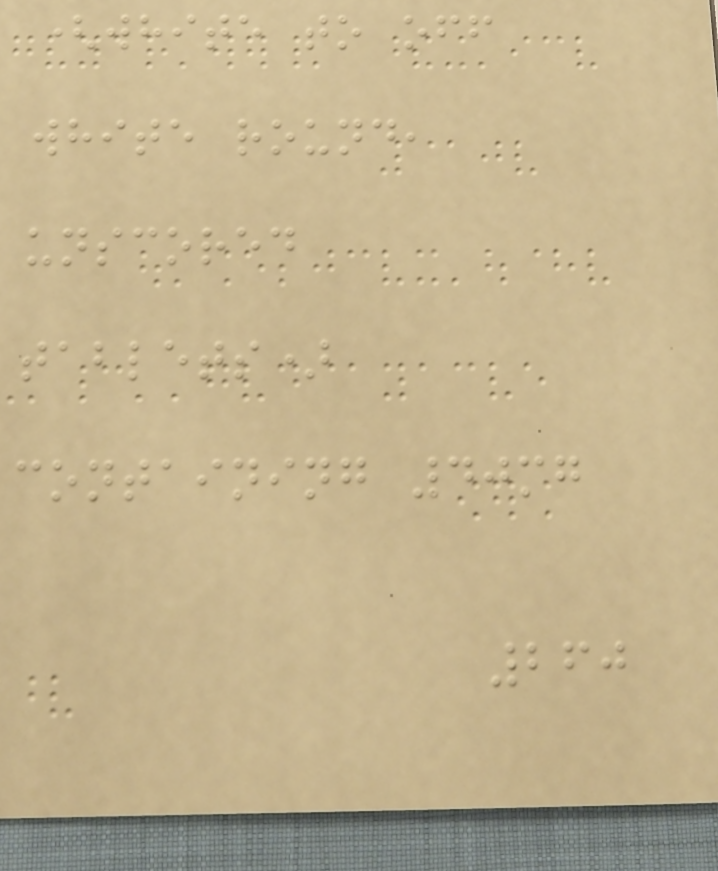(white to off
white round,
unscored
tablets)
containing 40mg
260
